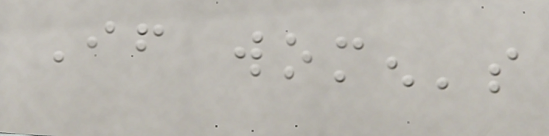If women's
